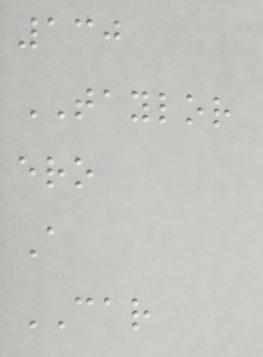130
TAYLOR
ero
A
CAR
